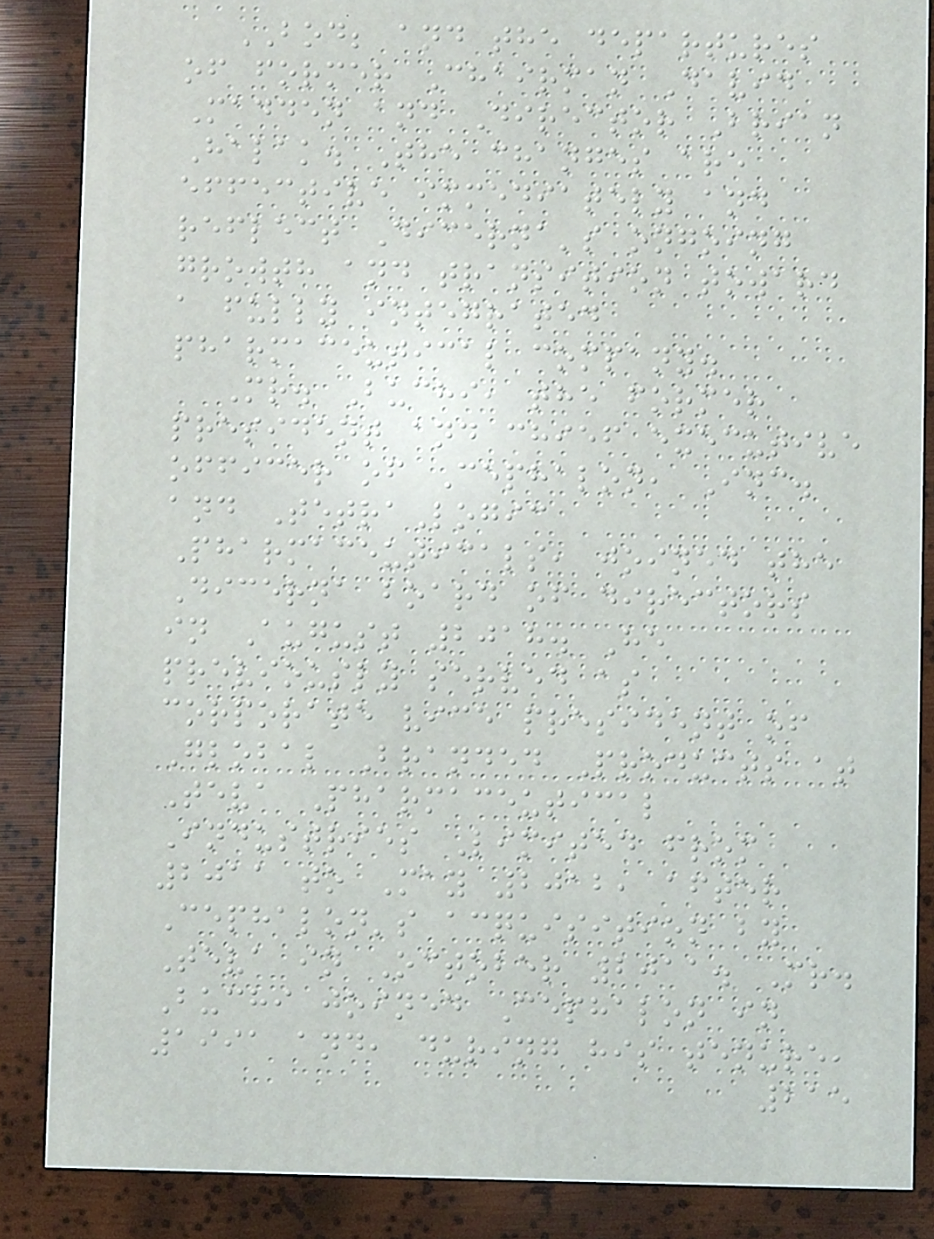BOD; and the departures
of former Chairman David
Madden and Director Brian
Halak. The changes are
effective immediately and
reflect Dicerna's ongoing
growth and transition toward
a fully integrated
pharmaceutical company.
Mr. Buchi, the former
president and chief executive
officer of Cephalon, Inc.
and TetraLogic
Pharmaceuticals, joined the
Dicerna board of directors
in August 2018. He
previously served as
corporate vice president of
Global Branded Products at
Teva Pharmaceutical
Industries Limited from
2011 to May 2012, after
Cephalon's acquisition by
Teva in October 2011. Mr.
Buchi joined Cephalon in
1991 and, during his tenure,
215
